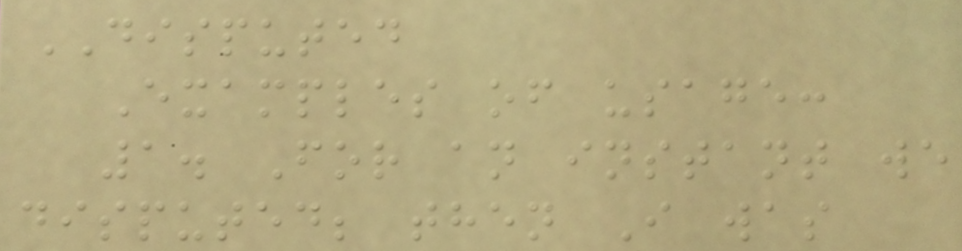DISPUTED
Examples of usage:
1. For an instant we
disputed; then I was
